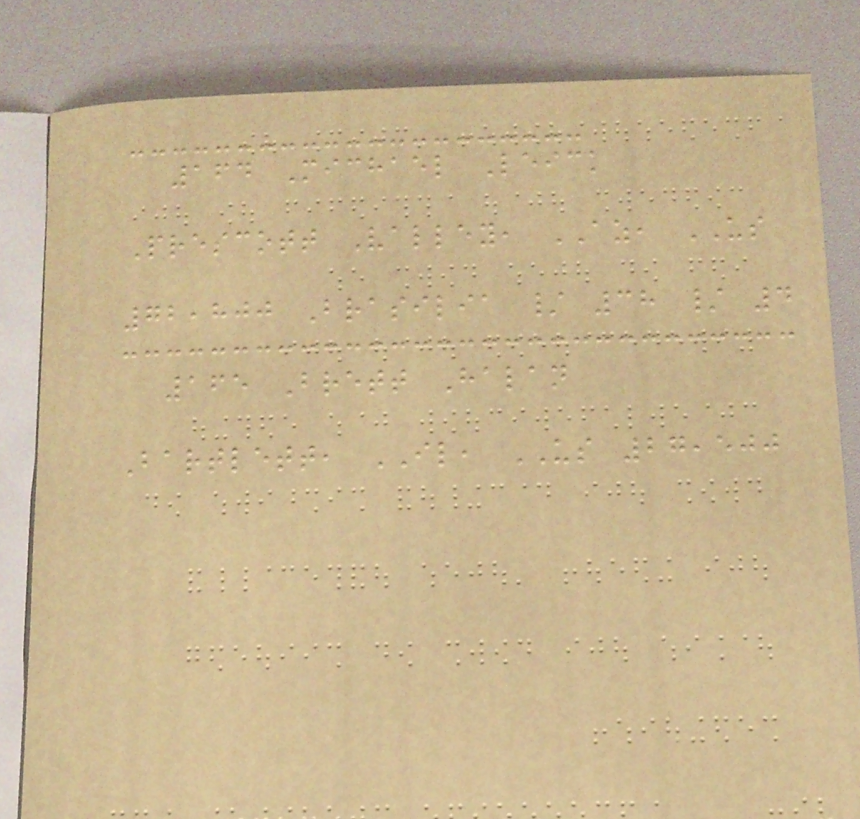164 Michael Leick
Prescott Valley, AZ, US
72,800 Brasilia / 38 / 4
165 Brett Halan
Bartlett, IL, US 27,500
